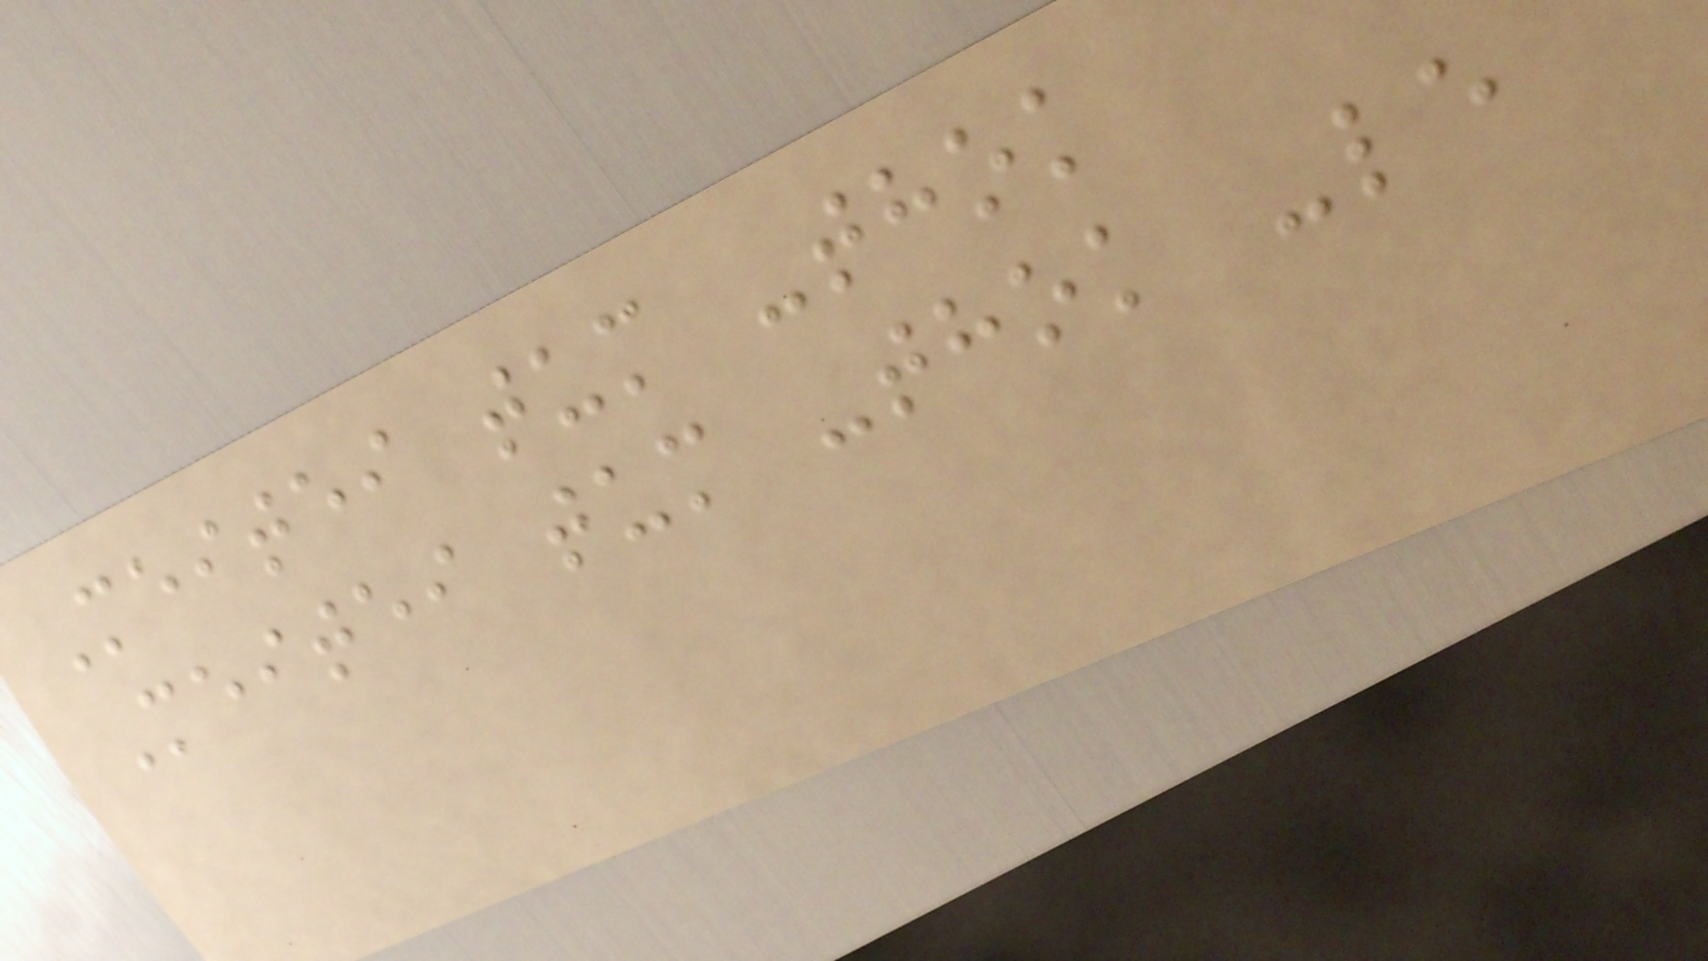Meitei tum -thok
Meitei tum -thok -le
